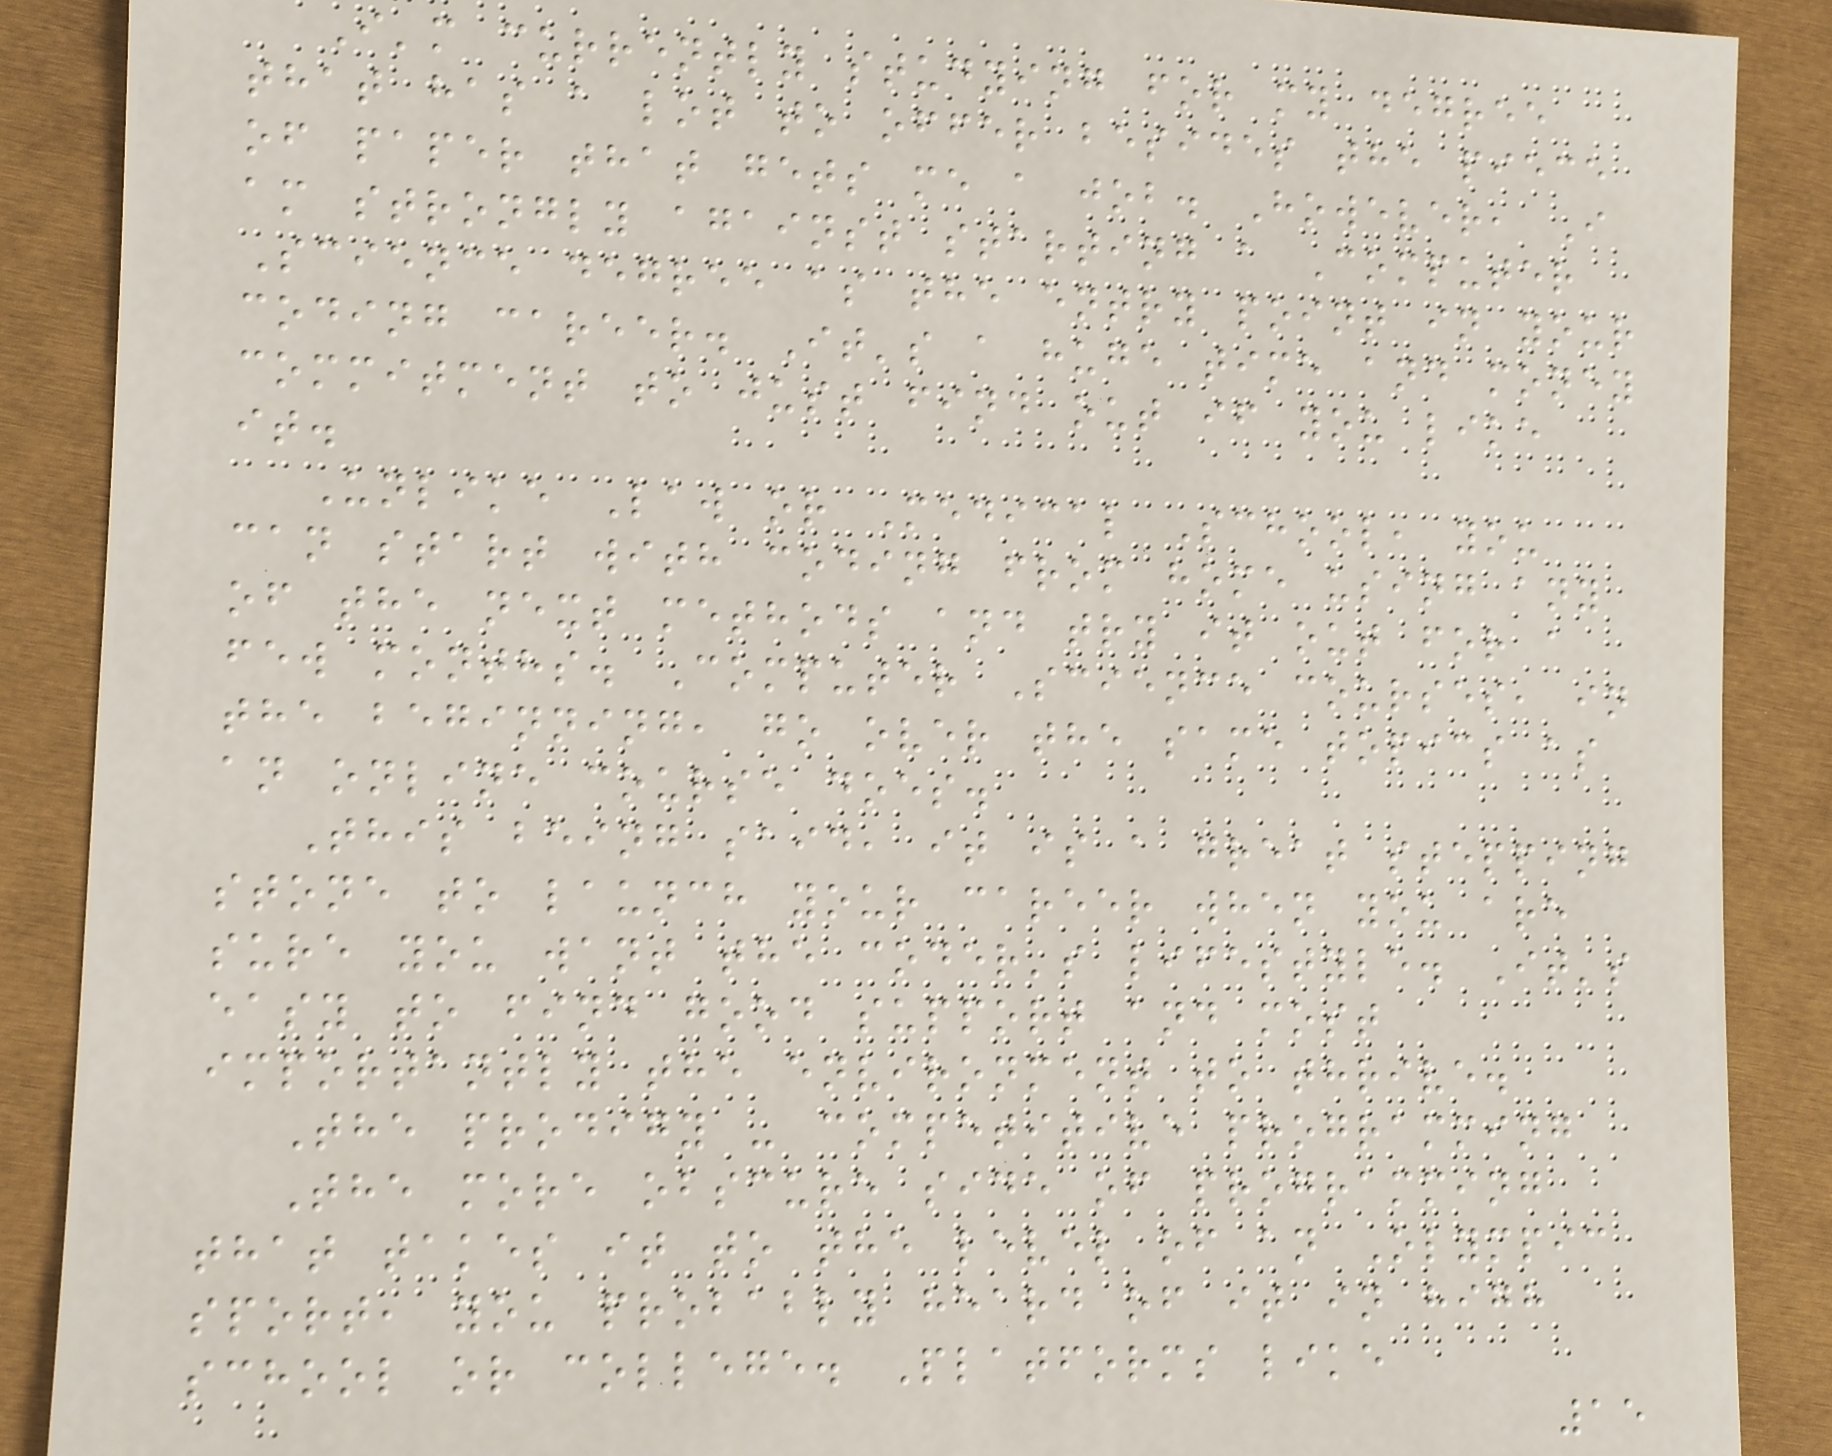I'm currently studying for my degree
that has a lot to offer besides the piece
of paper that gets me a job. However, I
am strongly against starting a Computer
Science degree as the entry point in your
coding career. It's a huge time and money
commitment to just find out if you like
it.
Unlike Law or Medical School, you
can start with coding from home using any
of the next methods and try it out for a
few months. Computer Science courses, in
the beginning, go over the same topics as
an online course does.
This being said, it is a great stepping
stone to launch your career when you are
sure you want the coder's lifestyle. It's
easy to find good support and most
importantly the environment to thrive.
The prodigy - competitive programming
The more obscure side of programming
that takes it to the level of an Olympic
sport, you probably heard of it in high
school or college. Platforms like
15
